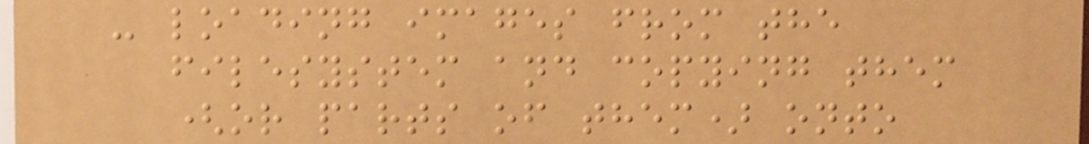- loading images from the
filesystem and copying them
(or parts of them) onto
